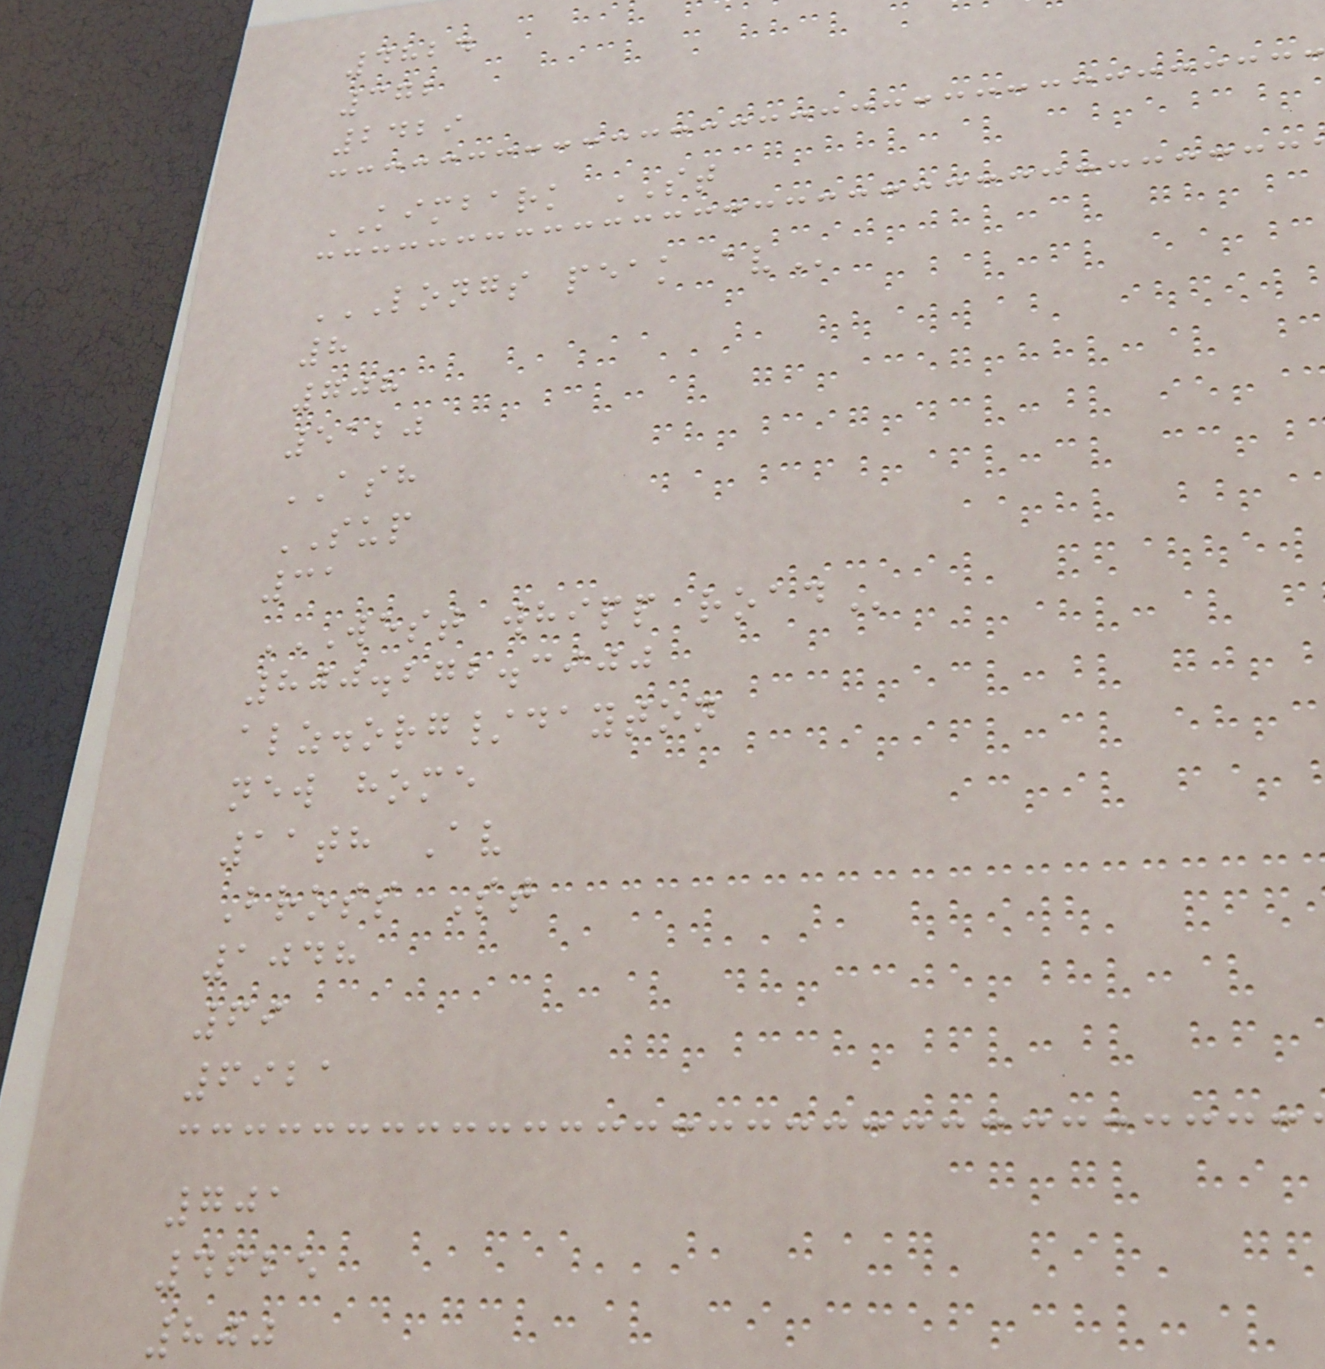4824
372
2429
KIMBARK ST
LONGS PEAK AV
8
708
5120
ASH
SUP
31
WEST WHIPP ROAD
800.272.3900
alz.org/dayton
new home
11th Av
Bross St
1048
69
6921
701
4625
800
